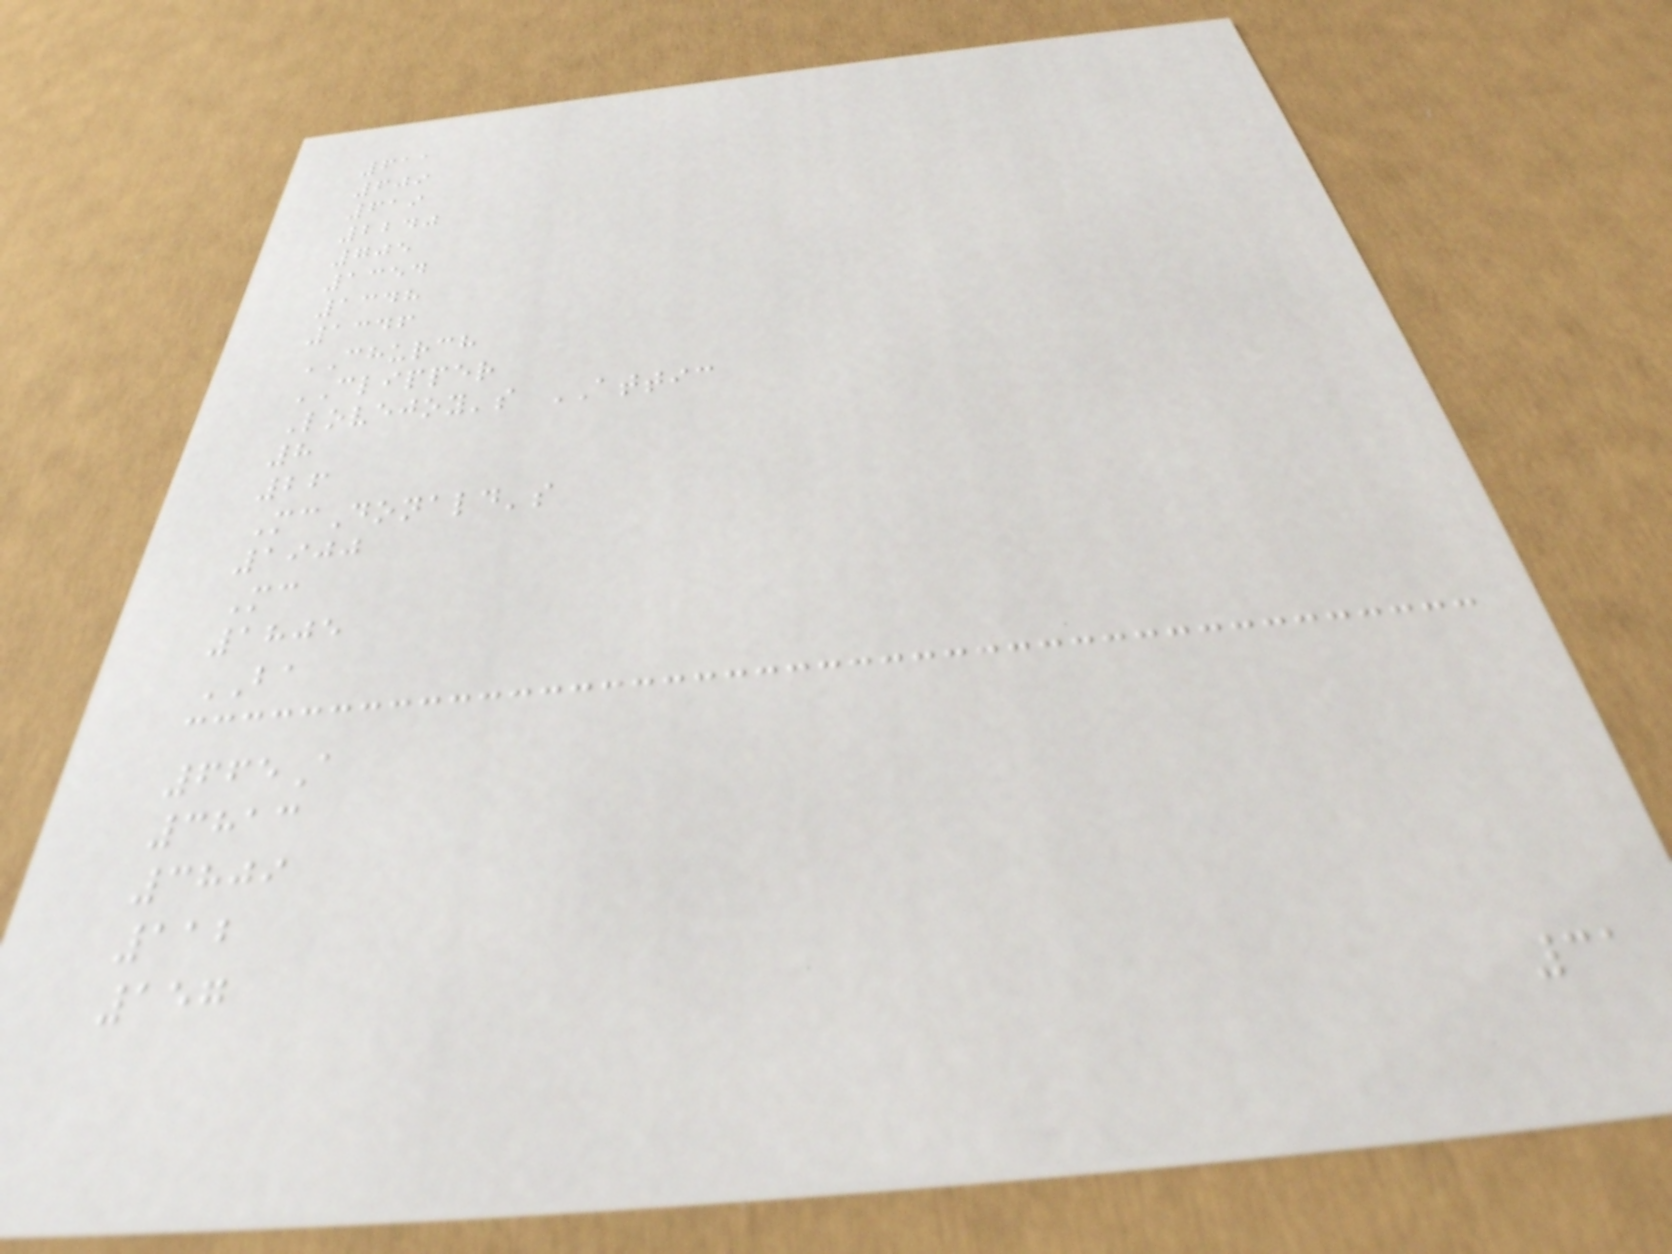611
609
619
2240
705
1354
1348
1346
CHURCH
CLIPPER
Lovejoy's ATTIC
8
26
McDonald's
1900
Mc
1805
BA
665A
3813
3809
112
157
31
